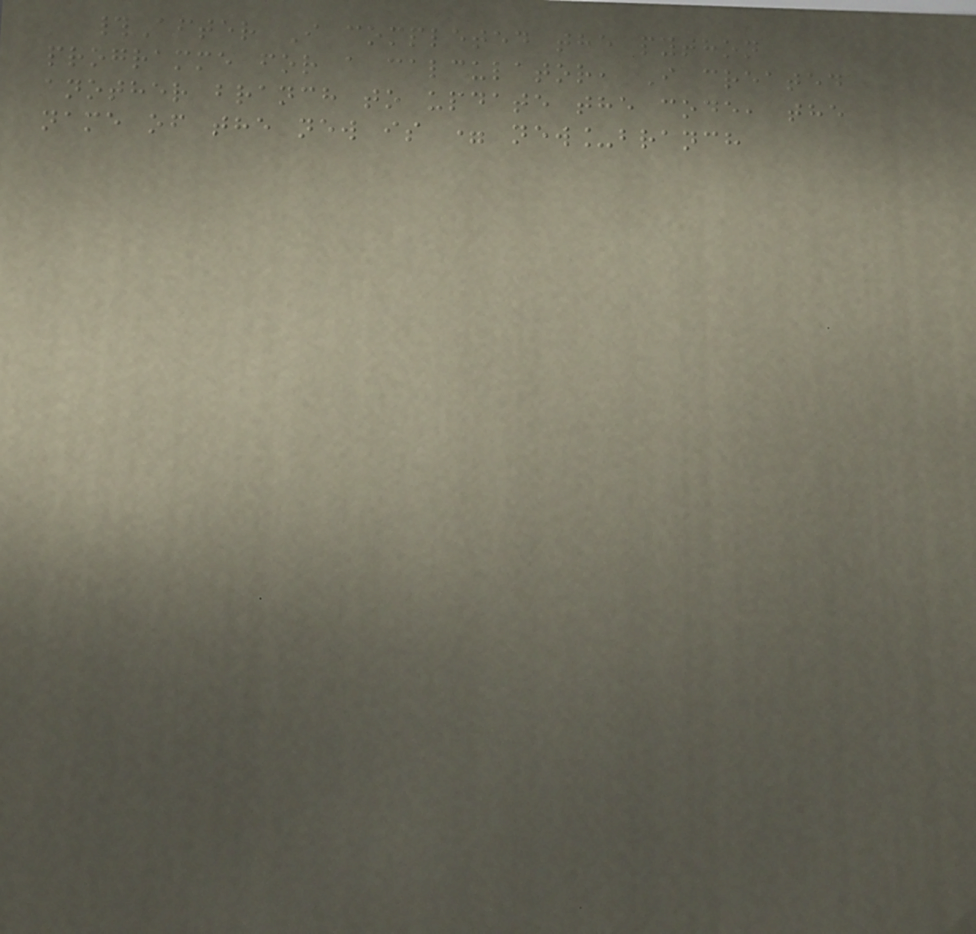#After I completed the python
programme for a calculator, I created
another branch to update the code, the
name of the new is = new_branch
